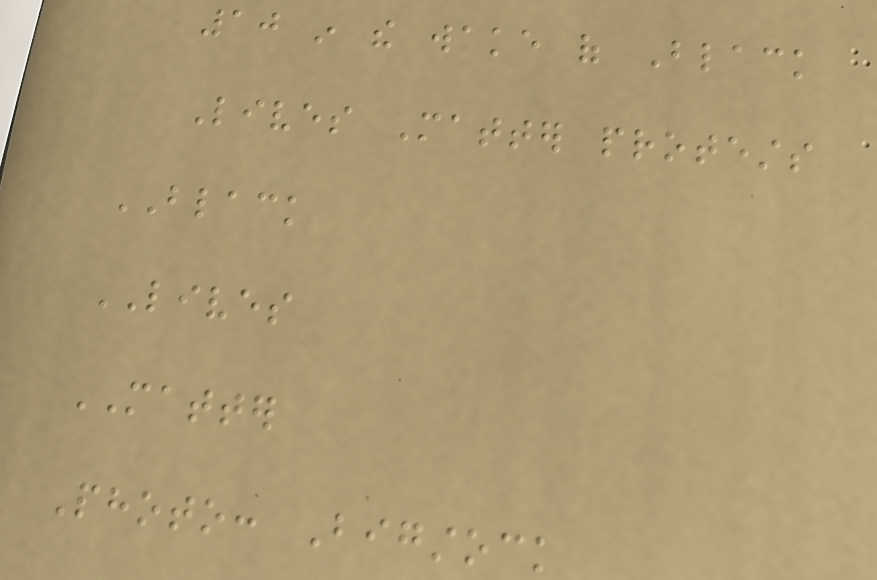10 in the wake of Black
Lives Matter protests
BLACK
LIVES
MATTER
Photo: Bigstock
